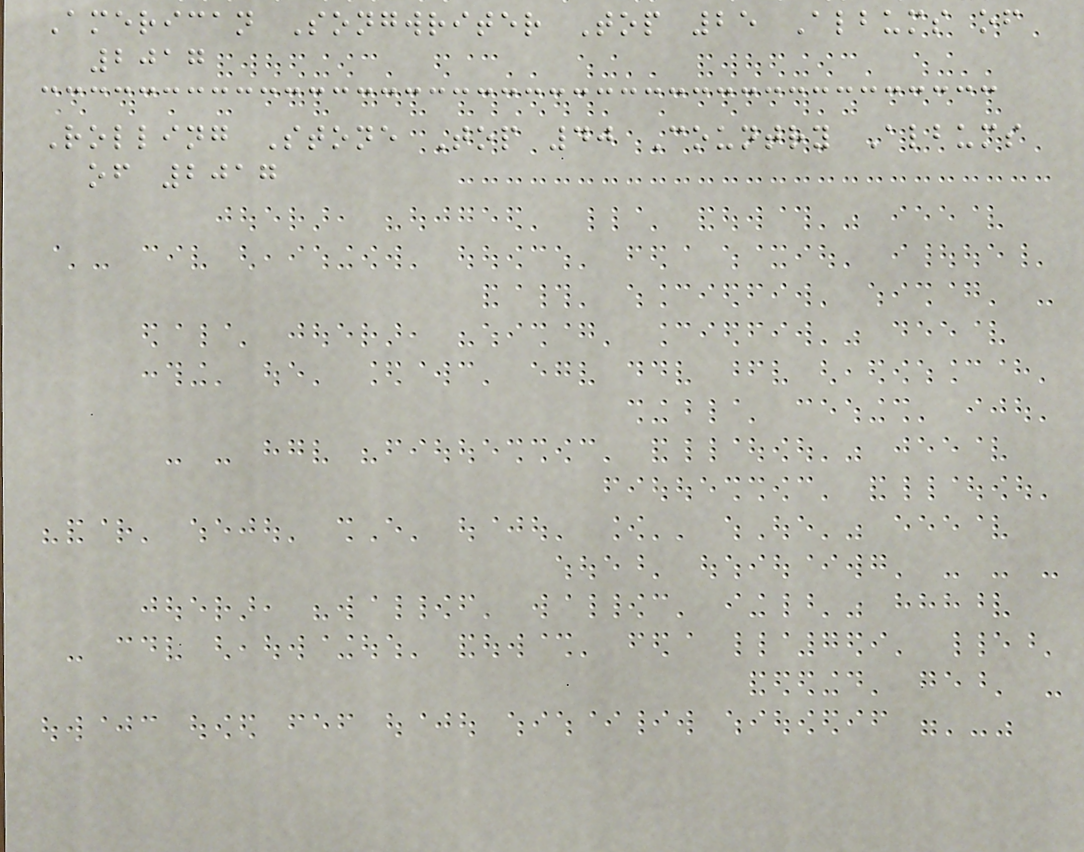American Songwriter Top 25 Albums of
2017
Rolling Stone Top 40 Country Albums
of 2017
